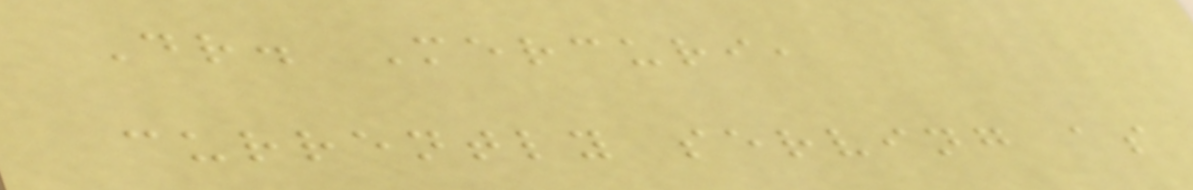Dr. Mercuri,
currently serving as
